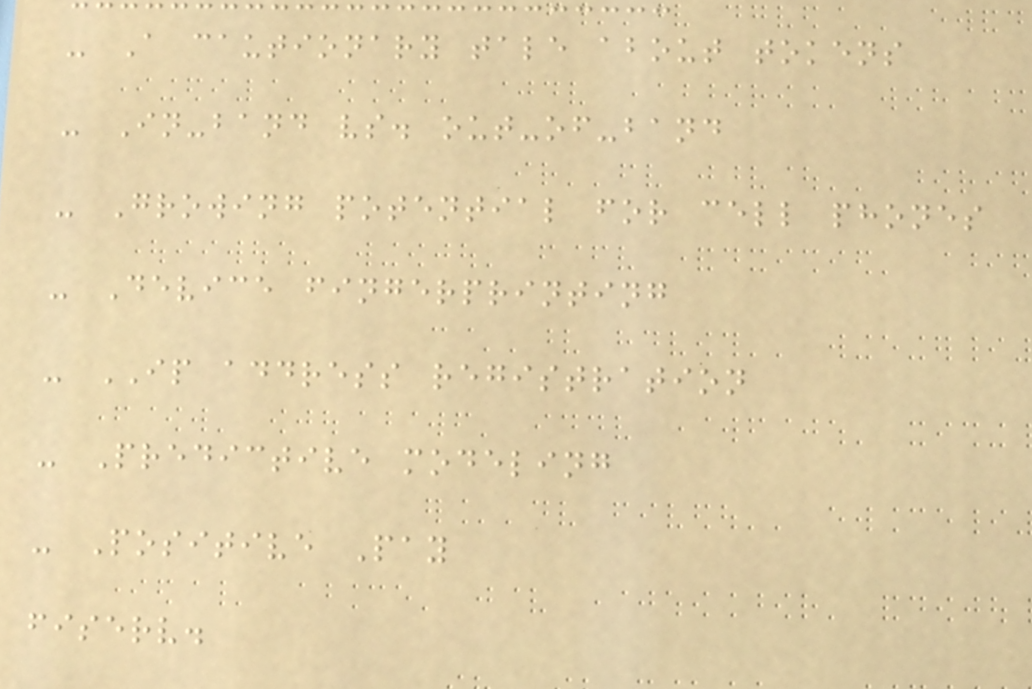- A cautionary tale about tokens
- In-band vs. out-of-band
- Growing potential for cell phones
- Device fingerprinting
- IP address registration
- Predictive modeling
- Positive Pay
fiserv.
